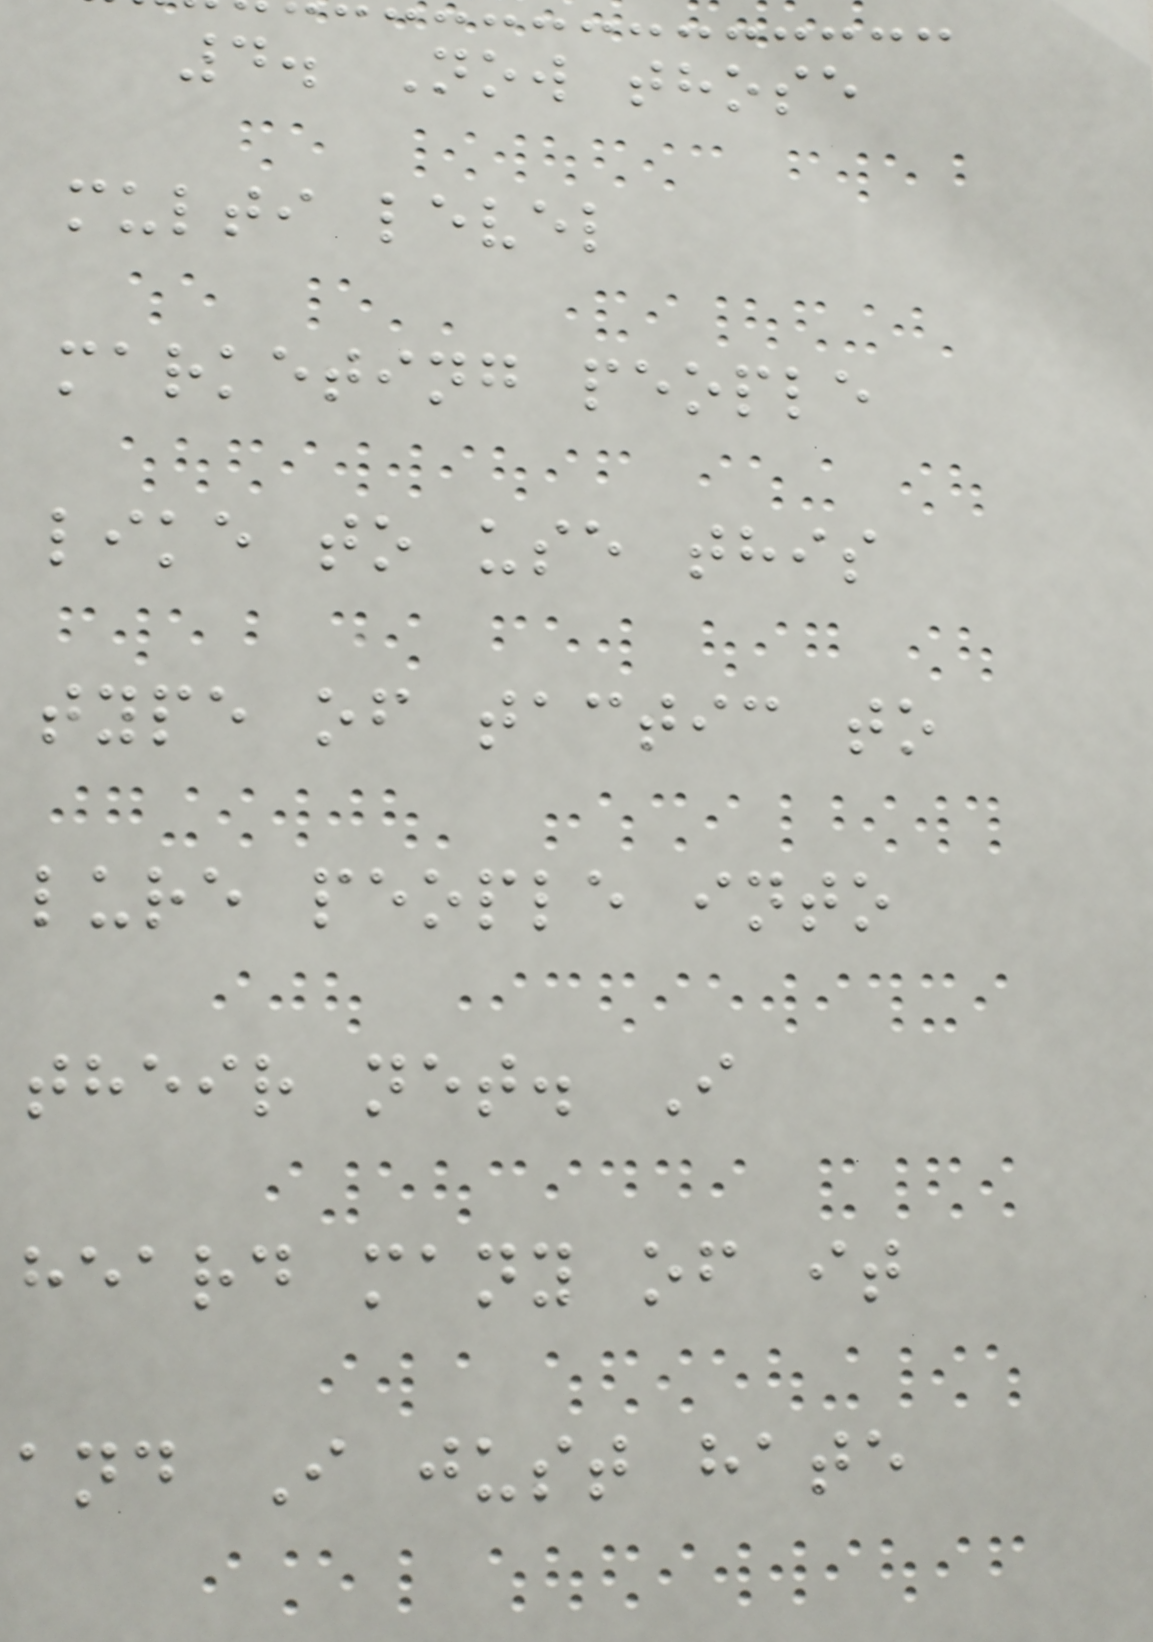4. Now those
multi level
marketing people
like to use this
type of tactic to
lure people into
their net. I
heard many of it
and I just hate
